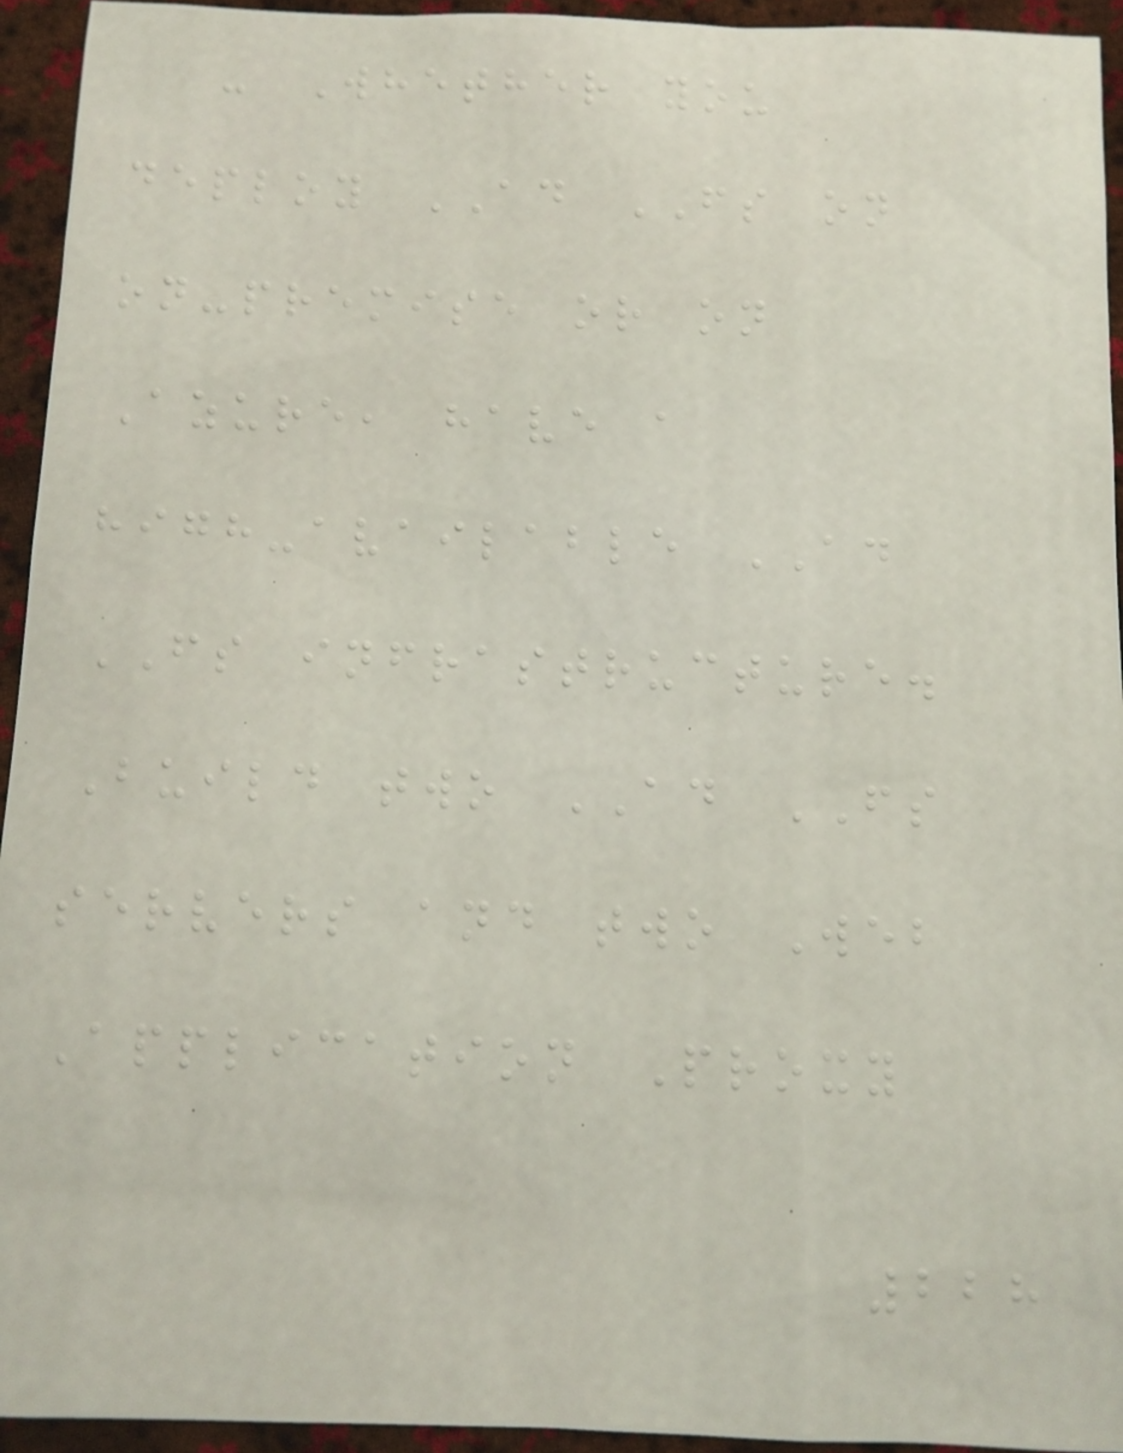- Whether you
deploy AD FS on
on-premise or on
Azure, have a
high-available AD
FS infrastructure.
Build two AD FS
servers and two Web
Application Proxy
228
